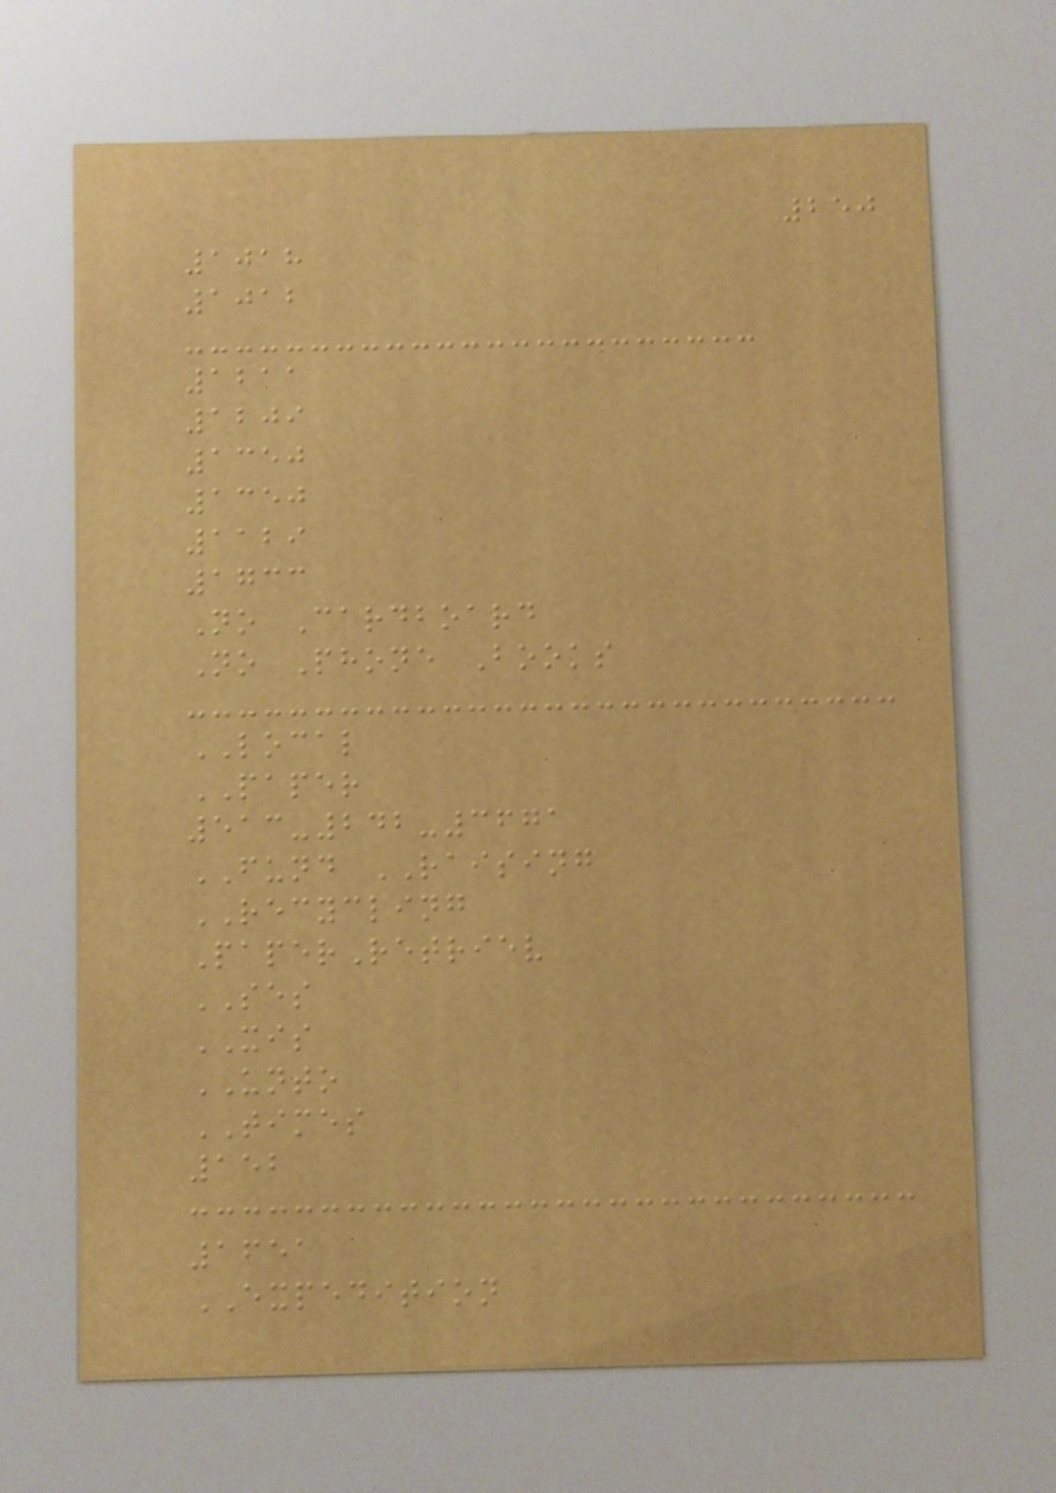250
1018
1012
1211
1209
1350
1350
1129
1733
No Cardboard
No Phone Books
LOCAL
PAPER
513-242-3671
FUND RAISING
RECYCLING
PaperRetriev
SES
XIS
UNTO
TIMES
152
1651
EXPEDITION
